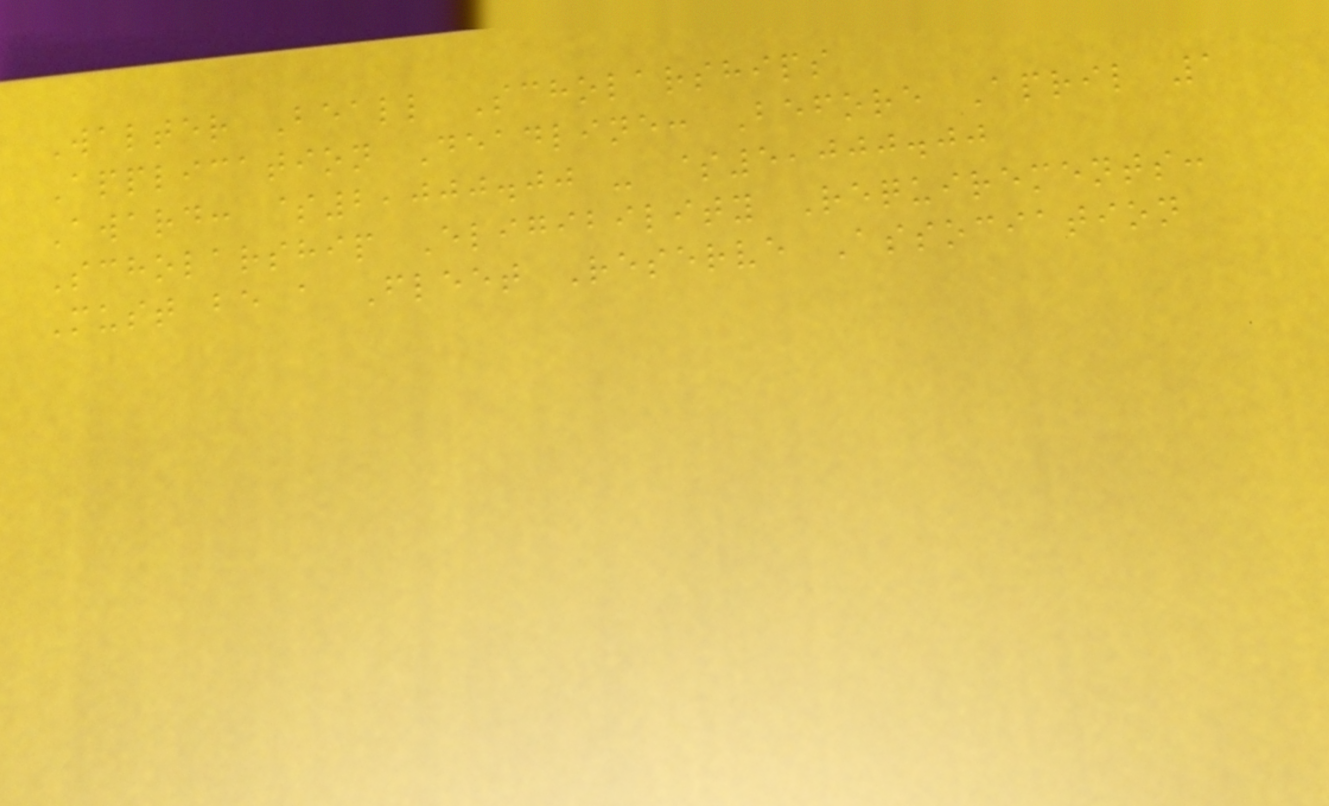Walter Beall Scholarships
Application Deadline: Before April 1
Award: $2,000.00 - $5,000.00
Scholarship Eligibility Requirements:
Must be a Fleet Reserve Association
